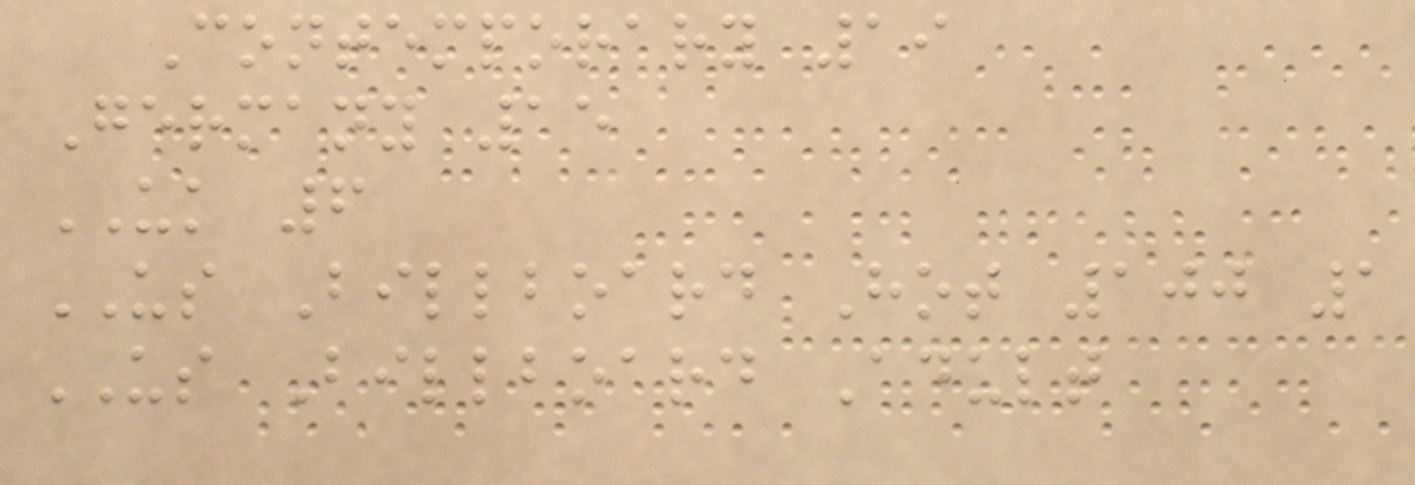Contemporary 19
Germany 15
UK 6
US Billboard Hot 100 1
US Billboard Adult
